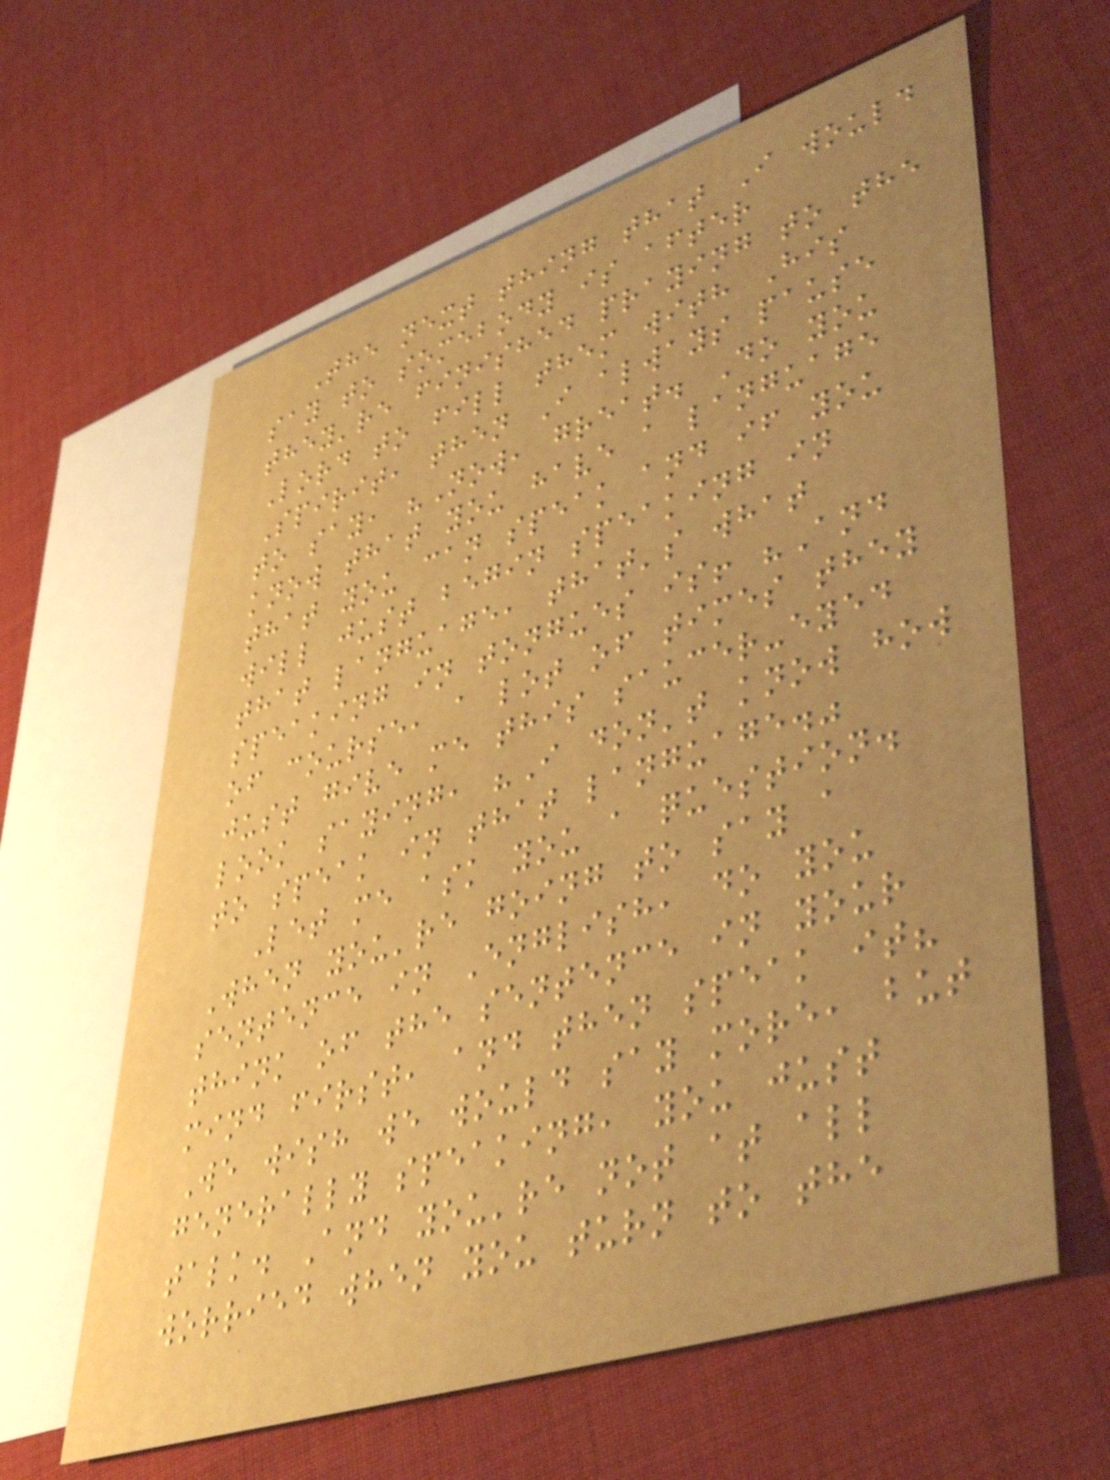The next thing that I would
say to somebody is after
they're finished praying to the
Lord to fill them with His
Spirit, then I always pause
to say, "Now, great. Do you
know that you have a language
that you can speak and if you
will just begin speaking in
that language, that's what
speaking in tongues is! "And
of course, a lot of times they
just give me this saucer-eyed
look saying, "I don't know how
to speak in that language."
Let me ask you a question.
When you're going to say a
sentence in English, do you
think of the sentence in your
mind first, and then speak it?
We wish we would say more, but
generally speaking, you just
talk. And you're not at all
worried when you turn to the
